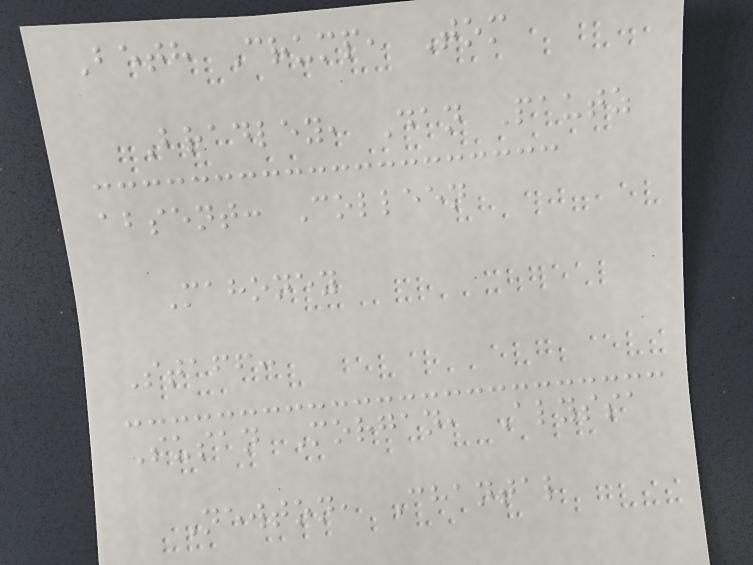Beth Crump, Tom
Bradley, Dan Pautz
absent: Colleen
Mahoney
Staff:
Susan Morgan, Alyssa
Newton, Chantal
